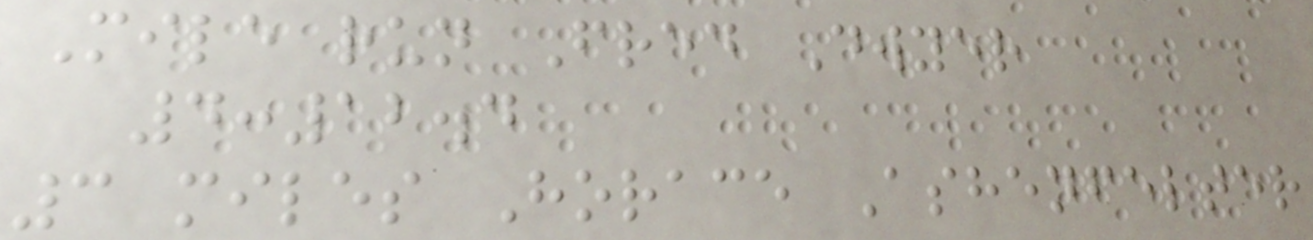Mile run Fred Dwyer
4:12.4
3 miles Horace Ashenfelter
